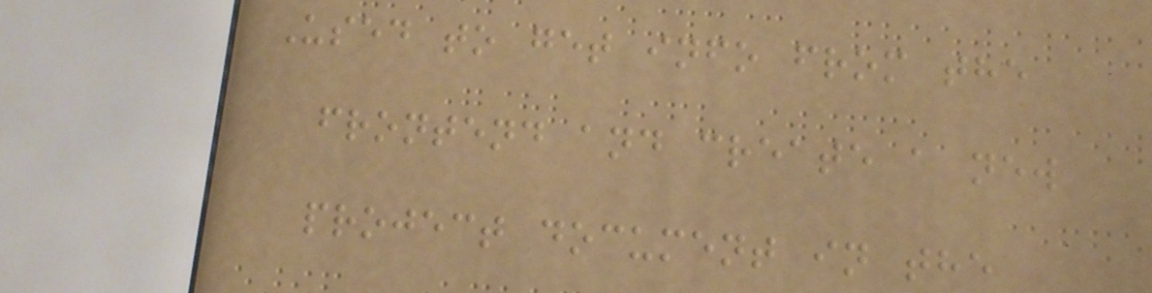Used to get info from the
frontend and create a new
project document in the
